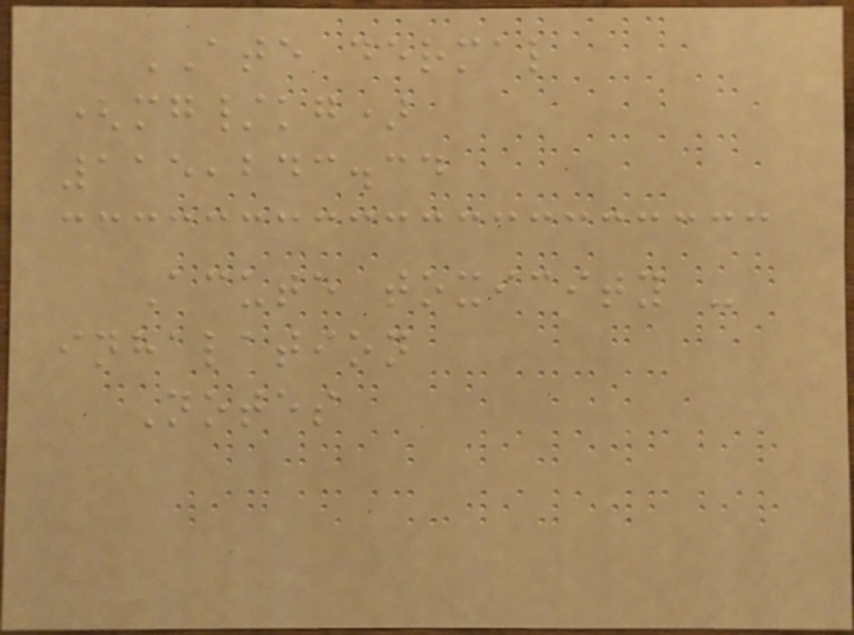ATE dermal
(mg/kg)
115,243.34
Acute toxicity -
inhalation
Notes
